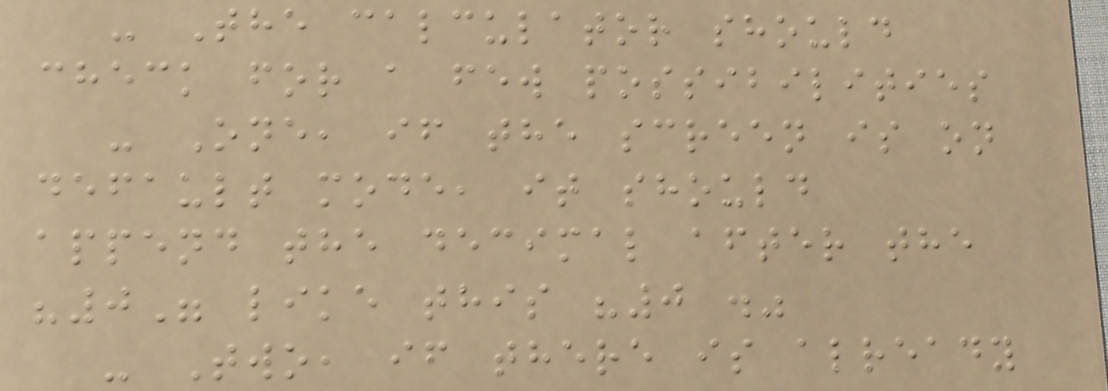- The calculator should
check for a few possibilities
- One, if the screen is on
default mode, it should
append the decimal after the
"0" like this "0 ."
- Two, if there is already
